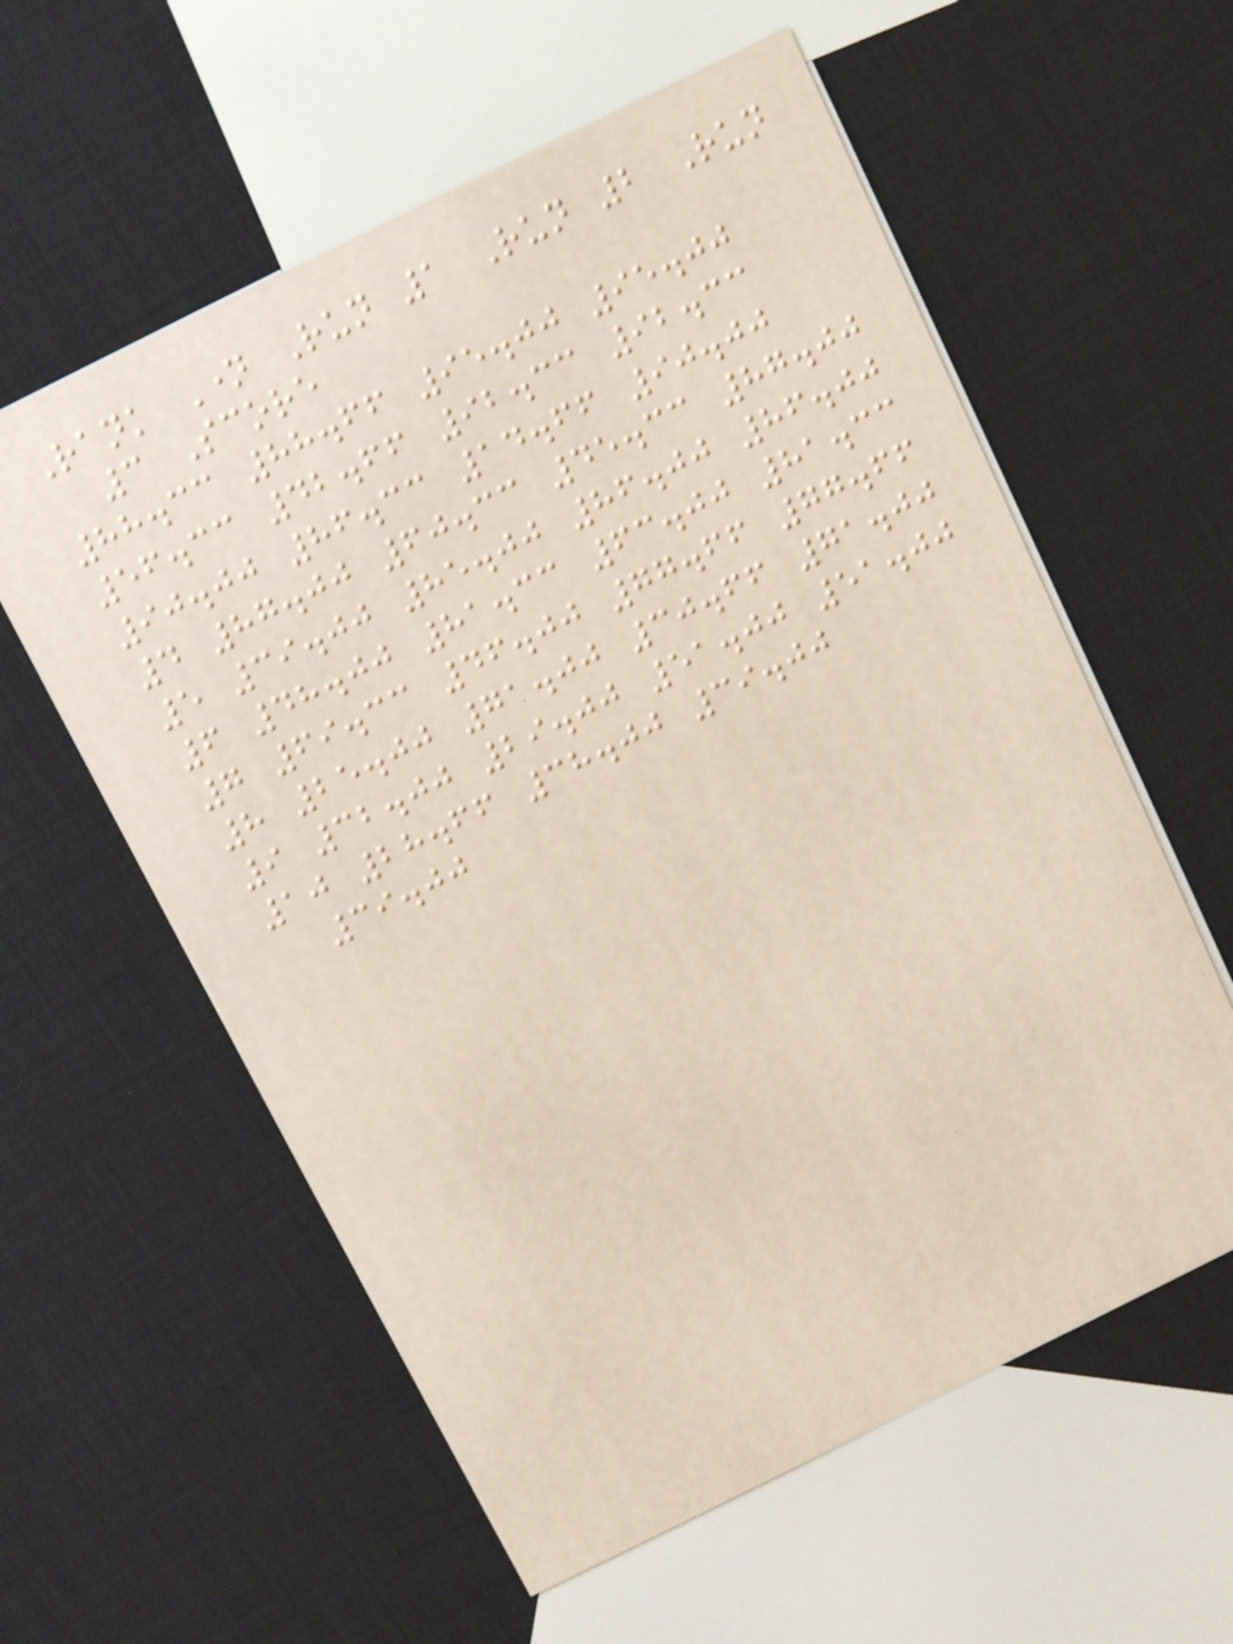Rank Name Run 1 Run 2 Run
3 Score
88.33 88.66 95.00 95.00
56.33 42.66 92.33 92.33
90.00 86.33 14.66 90.00
4 87.00 60.33 45.33 87.00
5 39.00 85.00 86.00 86.00
6 48.00 81.33 63.00 81.33
7 69.33 46.00 77.66 77.66
8 25.00 71.00 30.66 71.00
9 32.00 29.00 51.00 51.00
10 28.66 38.00 39.00
39.00
